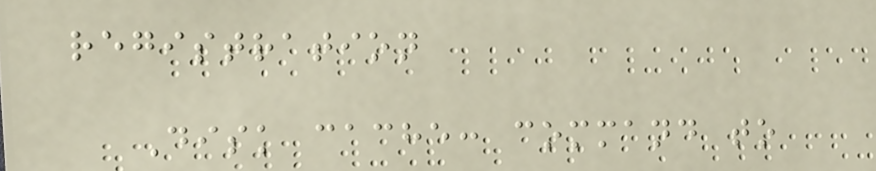registration
Disk cache: command to
